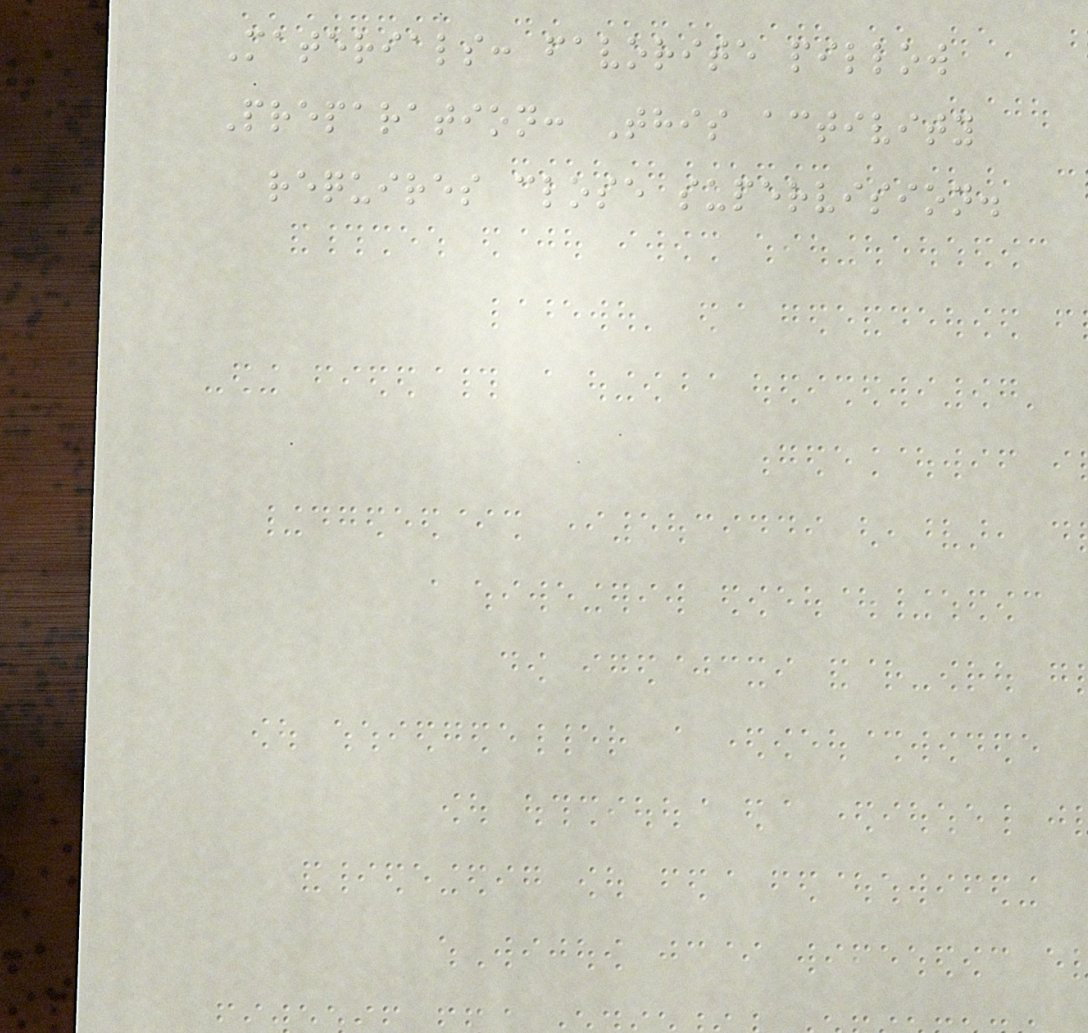Materials: favorite pillow
Preparation: This activity
requires close supervision.
